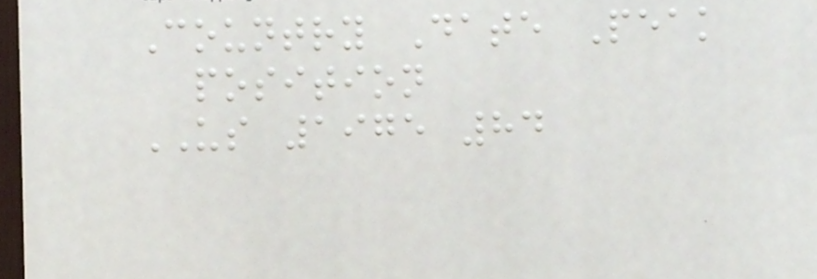Country Date Peak
position
US 1975 84
